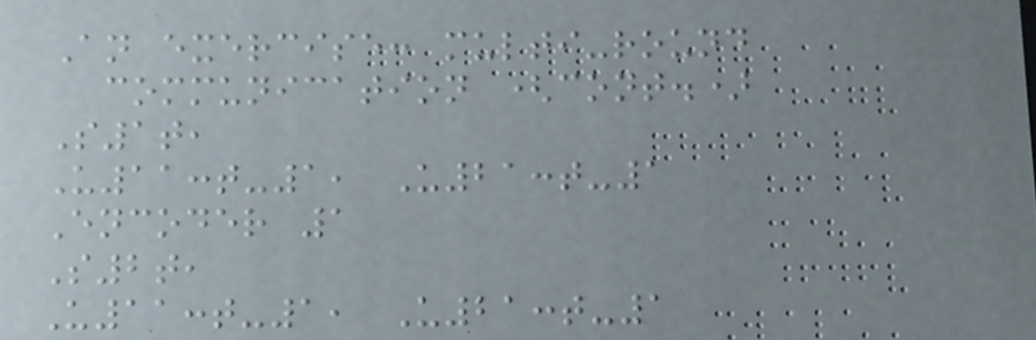An exercise: multi-round
communication (cont.)
S1t,
U11:t-1, U21:t-1
Encoder 1
S2t,
U11:t-1, U21:t-1
